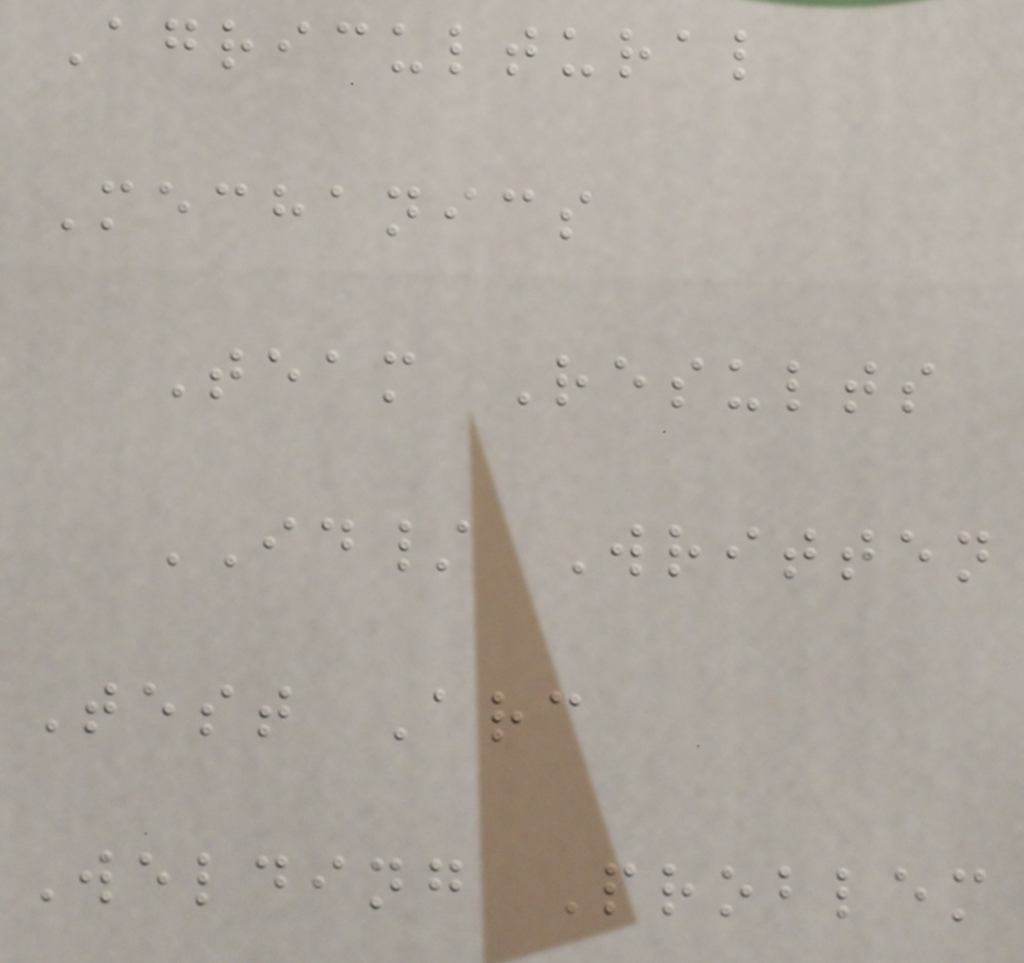Agricultural
Mechanics
Team Results
ID/ Written
Test Arc
Welding Problem
